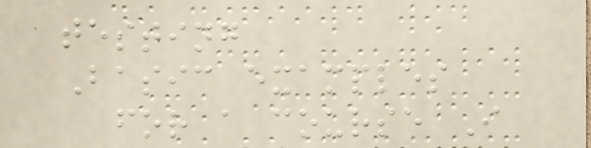testing
Basic examples
for a course I
